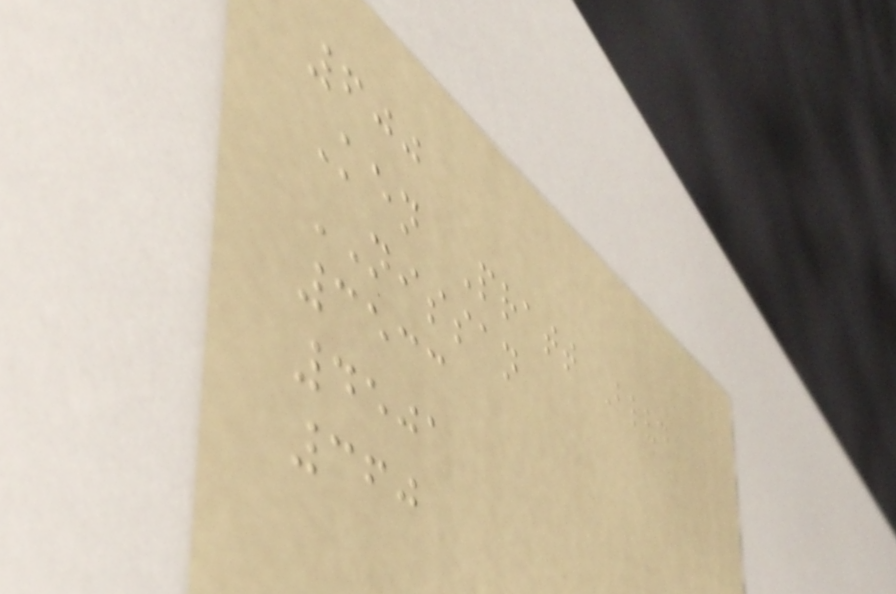600
Ken Pratt Blvd
NISSAN
3533
4501
360
